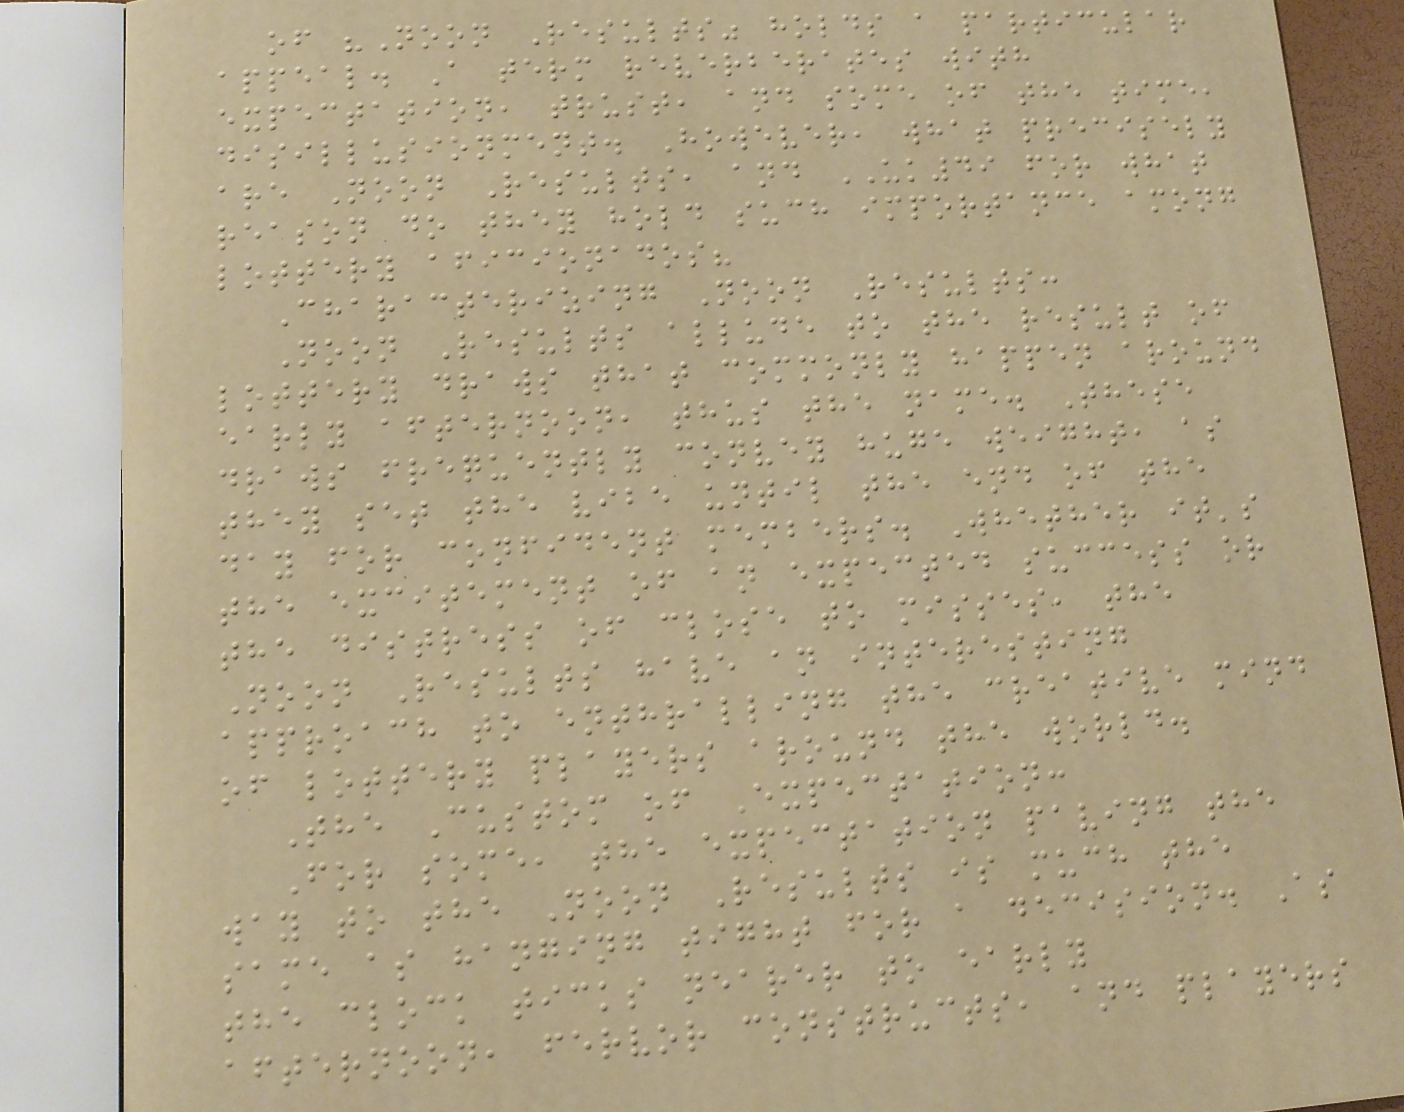of "Noon Results" holds a particular
appeal. A term reverberates with
expectation, trust, and some of the time,
disillusionment. However, what precisely
are Noon Results, and UK49 for what
reason do they hold such importance among
lottery aficionados?
Characterizing Noon Results:
Noon Results allude to the result of
lottery draws that commonly happen around
early afternoon, thus the name. These
draws frequently convey huge weight, as
they set the vibe until the end of the
day for confident members. Whether it's
the excitement of an expected success or
the distress of close to misses, the
Noon Results have an interesting
approach to enthralling the creative mind
of lottery players around the world.
The Custom of Expectation:
For some, the expectation paving the
way to the Noon Results is much the
same as hanging tight for a decision. As
the clock ticks nearer to early
afternoon, fervor constructs, and players
